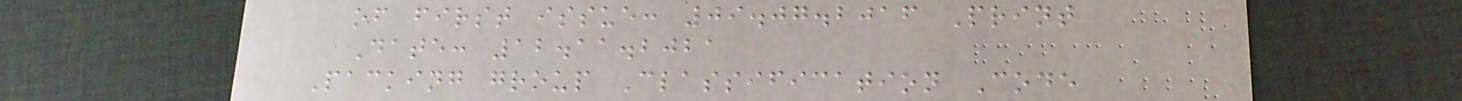of first issue: 09.07.2016 Print
Date: 12.11.2021
Packing group Classification Code
